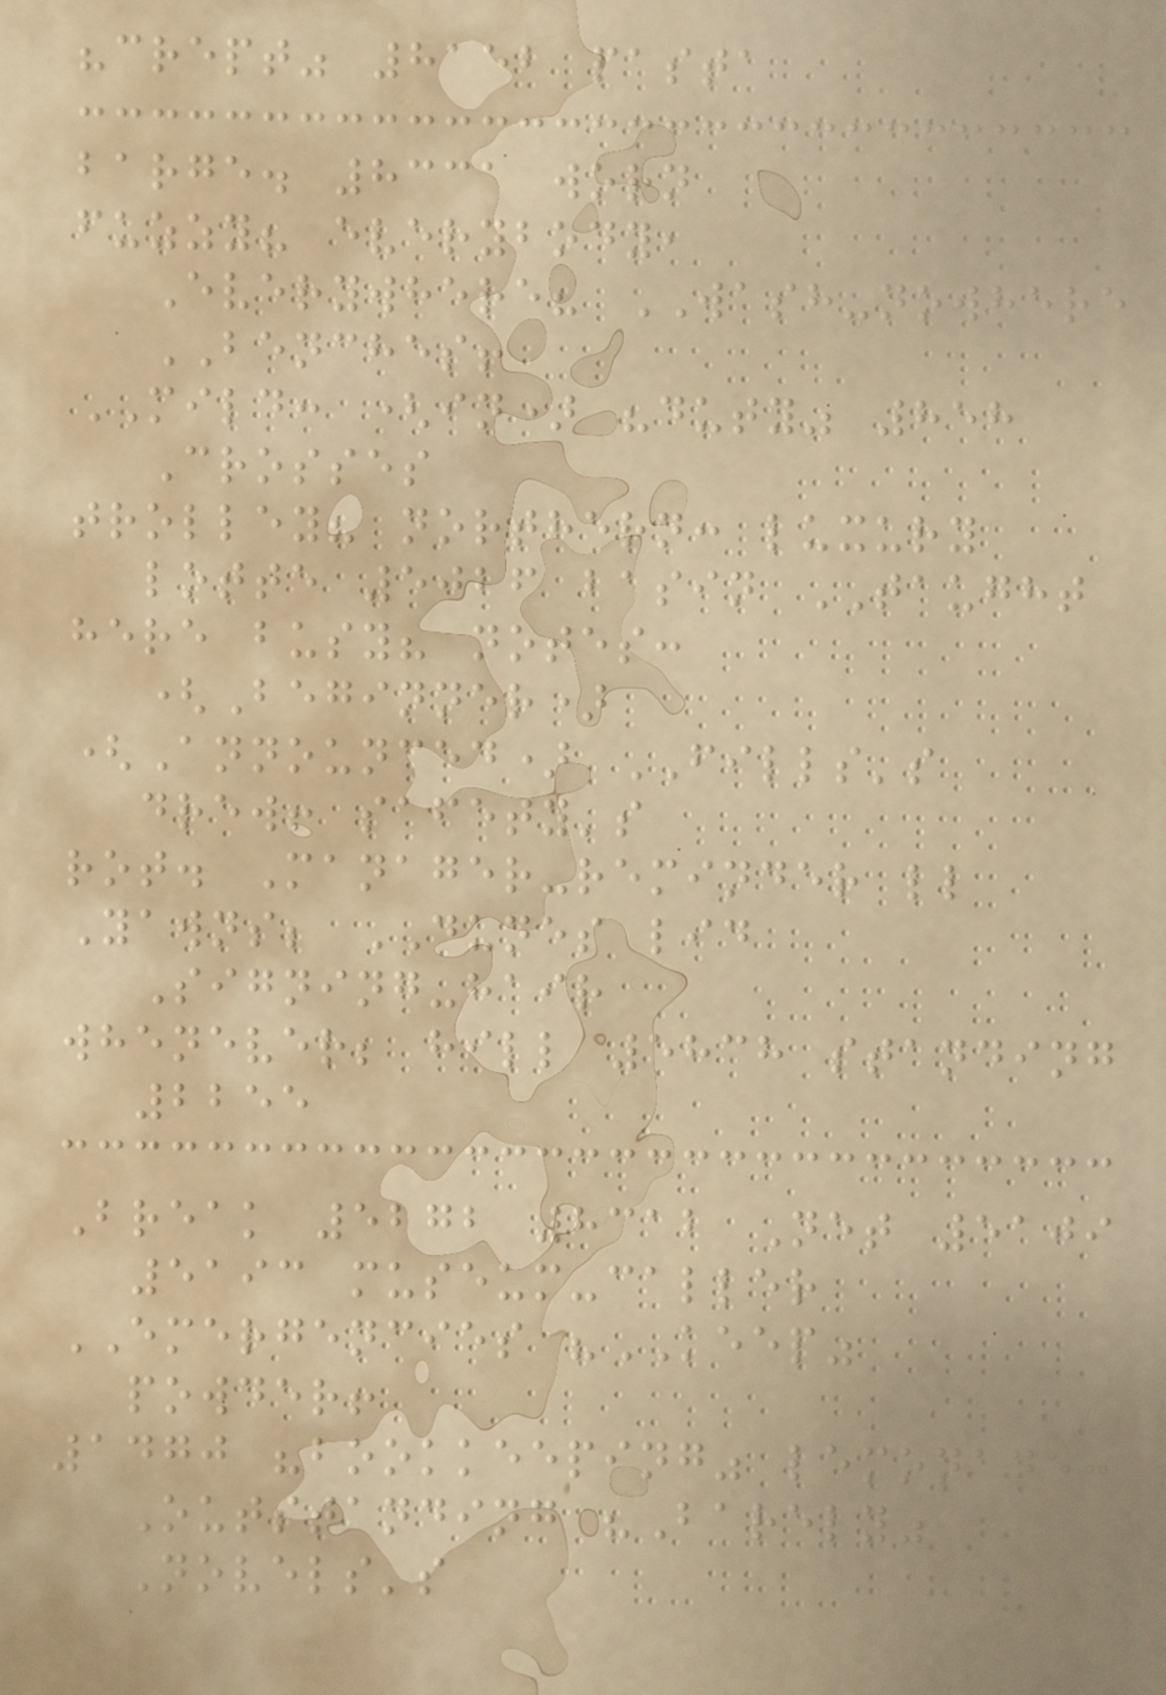"crept" 8152 pasta
barge. 8331 worn
fuzzy? everybody,
Everywhere? WASH-nowhere
BENCHES!
MILD: (in) "duty" 858
Crosses
trolley? northern: luxury
lotte 5026 basin TAUGHT
here busy? notes:
(Beginner)
(Announced) FILLS's
drew! safety's
rot. Manager-reminder ll
Yawns; DUNES lid
Signing-hair
whenever; hill 5838 standing
2255
Break 5272 8312 Net 5109
5193 museum-caller
EMERGENCIES "KEEP"
powder!
1470 "bookkeeping" lemonade:
Outstanding "Barely"
Novels's
